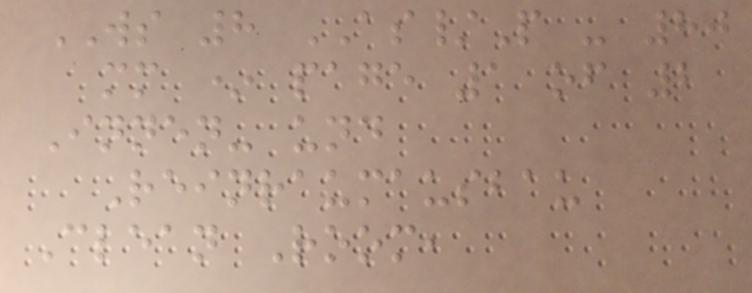WS 8 AS/P - 80
mm * page 1 of 2
Innen- und
Reinraumausbau
Clean Room,
